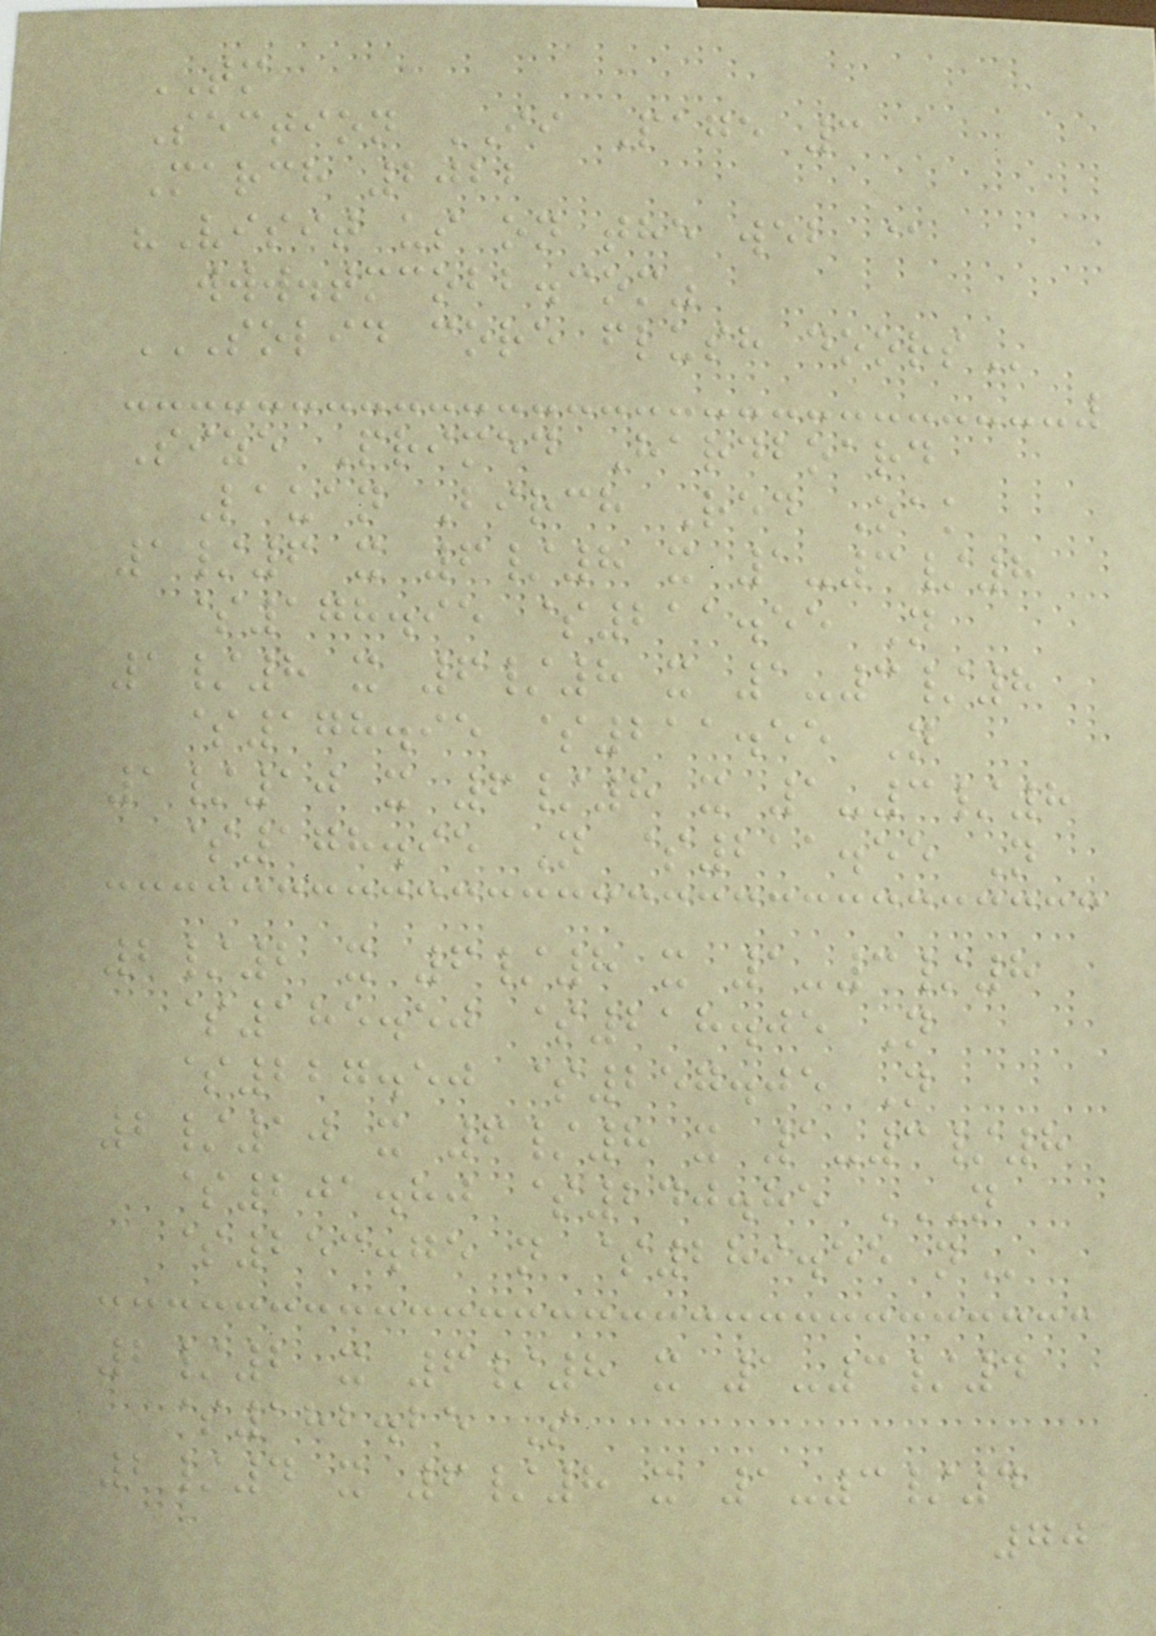TM
Section II Page 3
March 2022
"Visit us on the web @
www.tmcobb.com"
SOLID CORE FLUSH DOORS
Size Primed Hardboard
Lauan Birch Red Oak
1/6 x 6/8 x 1-3/8
$178.95 $211.55 N
1/8 x 6/8 x 1-3/8
$178.95 $211.55 N
1/10 x 6/8 x 1-3/8
$178.95 N $211.55 N
2/2 x 6/8 x 1-3/8
$185.50 $218.05 N
$227.50 $257.05 N
2/10 x 6/8 x 1-3/8
$201.80 $240.85 N
$253.75 N $289.55 N
2/2 x 6/8 x 1-3/4
$182.25 S
2/4 x 6/8 x 1-3/4
70
